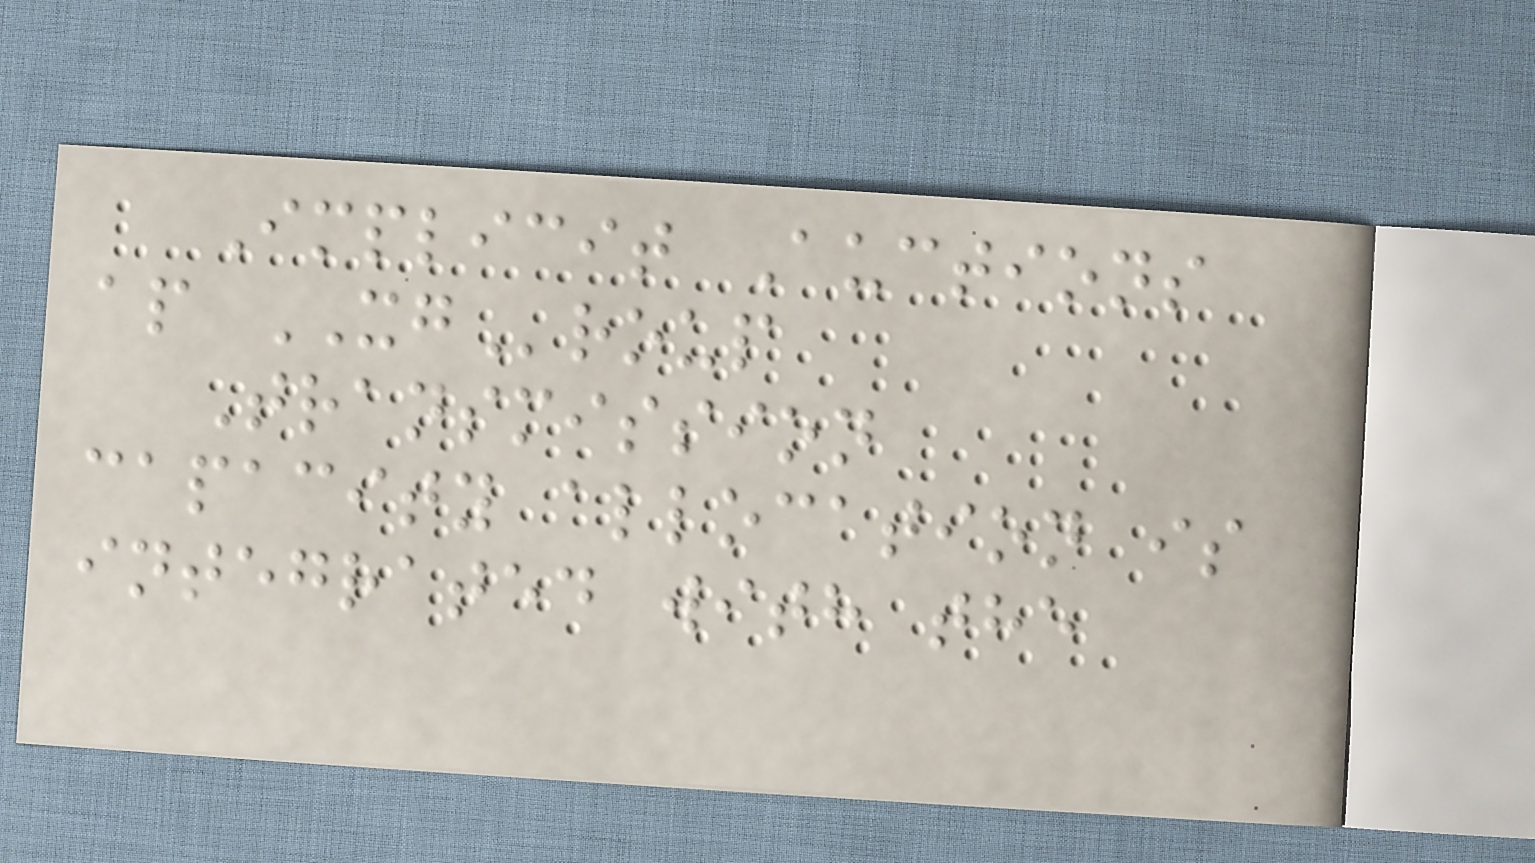Implicit Auctions
ap XGroup
Transmission
capacity allocation is
integrated with the
